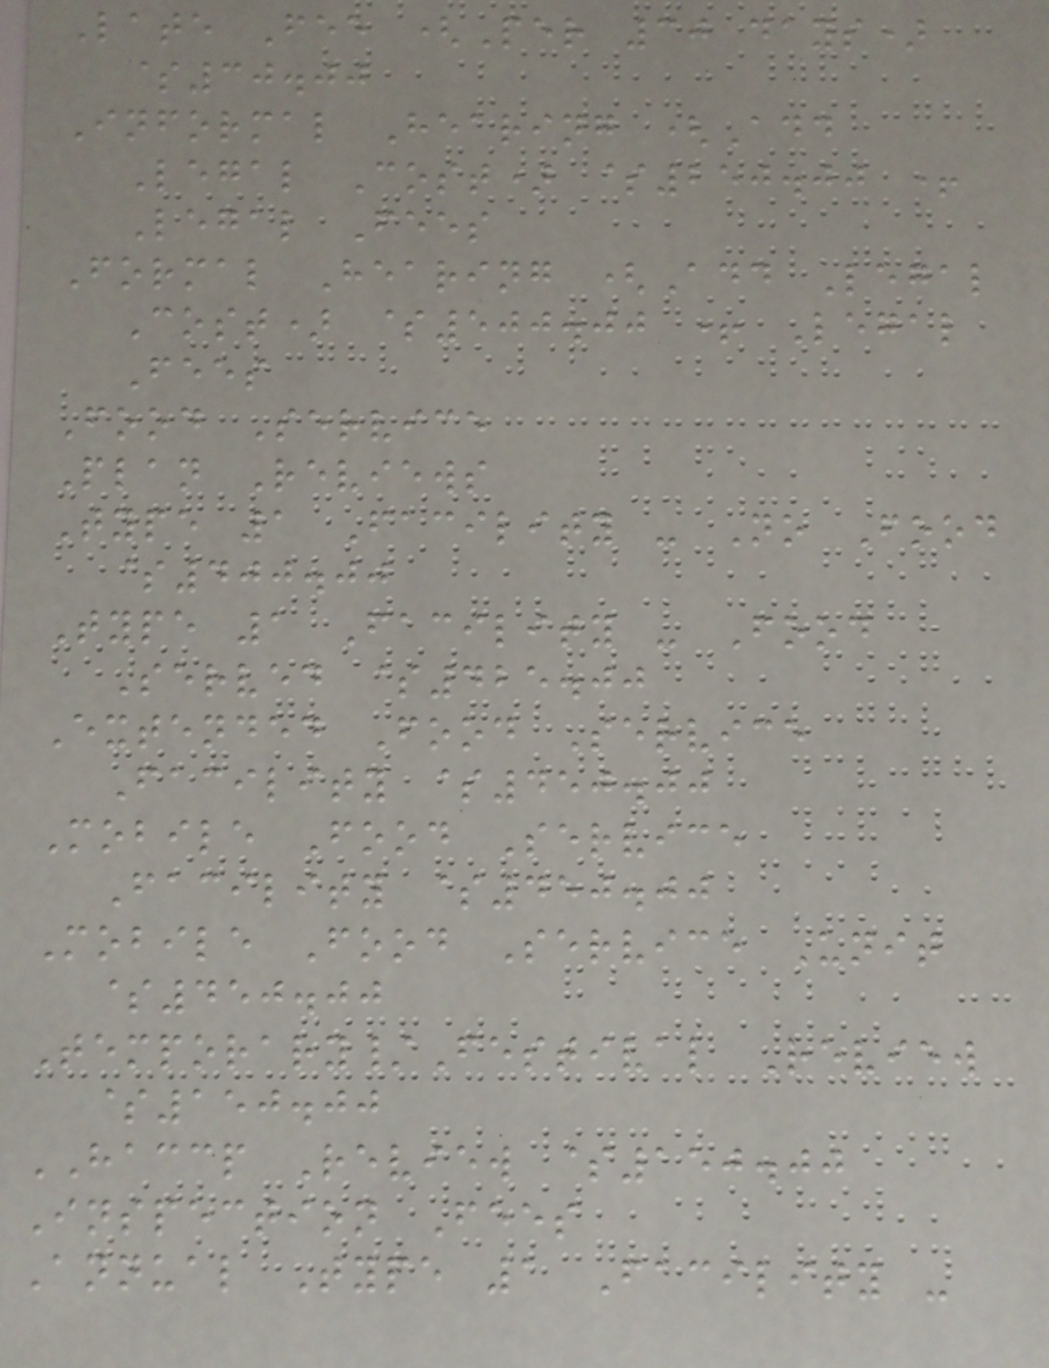Late Fee (Per 30 days)
$30.00
Informal Hearing (Add
Legal Cost) $250.00 +
Legal Fees
Formal Hearing (Add Legal
Cost) $500.00 + Legal
Fees
Food Service
Plan Reviews
Type 1 Facility - No Food
$400.00
Type 1 Facility - Food
Served $425.00
Extended Food Service
Facility $450.00
Mobile Food Service
Facility $450.00
Mobile Food Service Unit
$450.00
Temporary/Festival Review
$150.00
HACCP Review $150.00
Inspection Fees
Annual Type 1 Facility -
